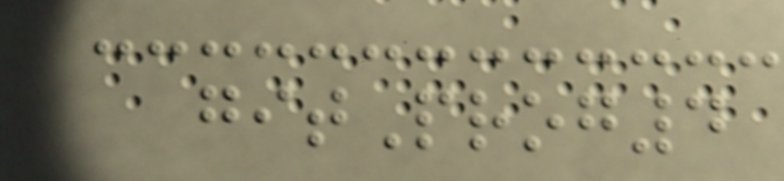gitProg4
